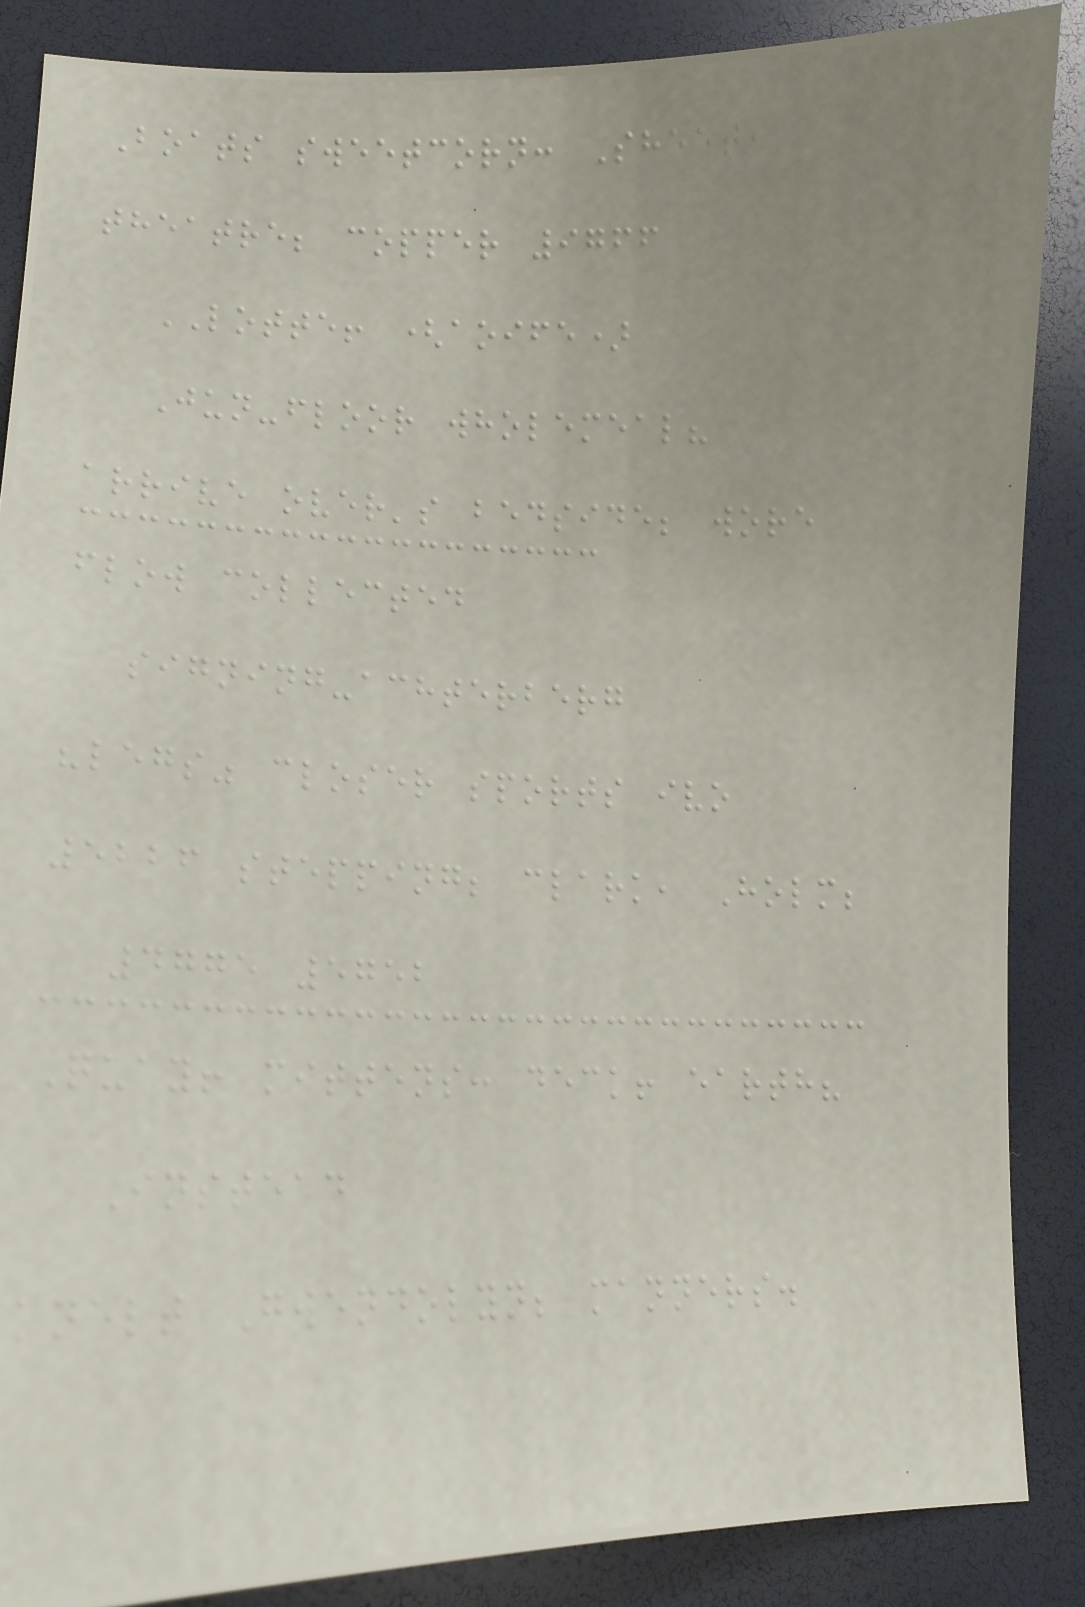Boats sweetcorn: Sheet,
theatre; copper 9766
LOTTE! (aoife)
Jun-floor wholemeal?
arrive over's bedside; wore
flow collected
signing-achterberg
"legs" closer sports ivo
5226 stepping; clark, Holm;
4775 5752
Quay! mittens: deck! earth?
Instead
knelt Gwendolyn; manners.
